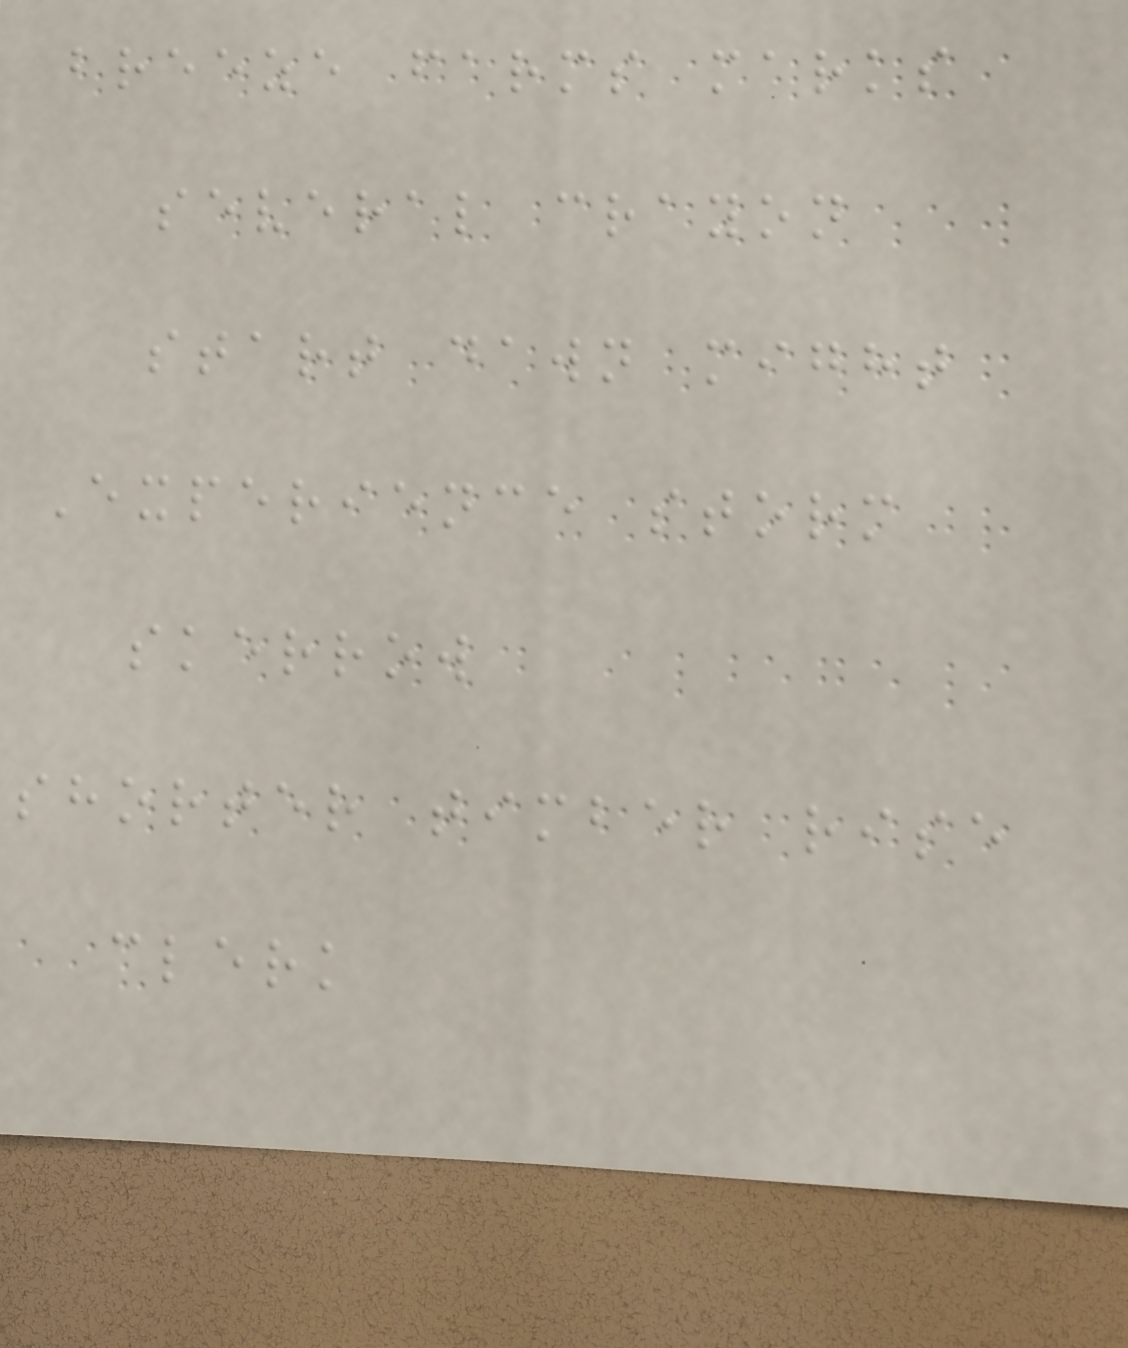breeze farms marks
several crayon
start dawn might
Experience storm
skerrow
shorter timber rise
clerk
